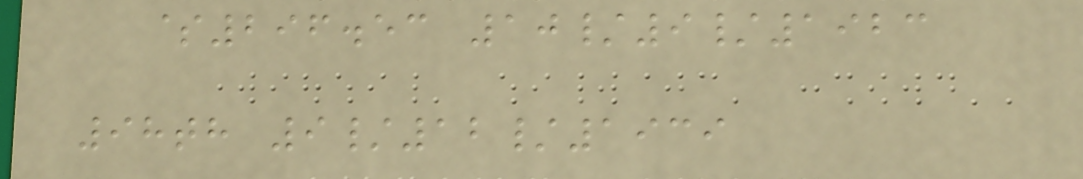$296.53 10/9/1923
98th 9/12/1939
